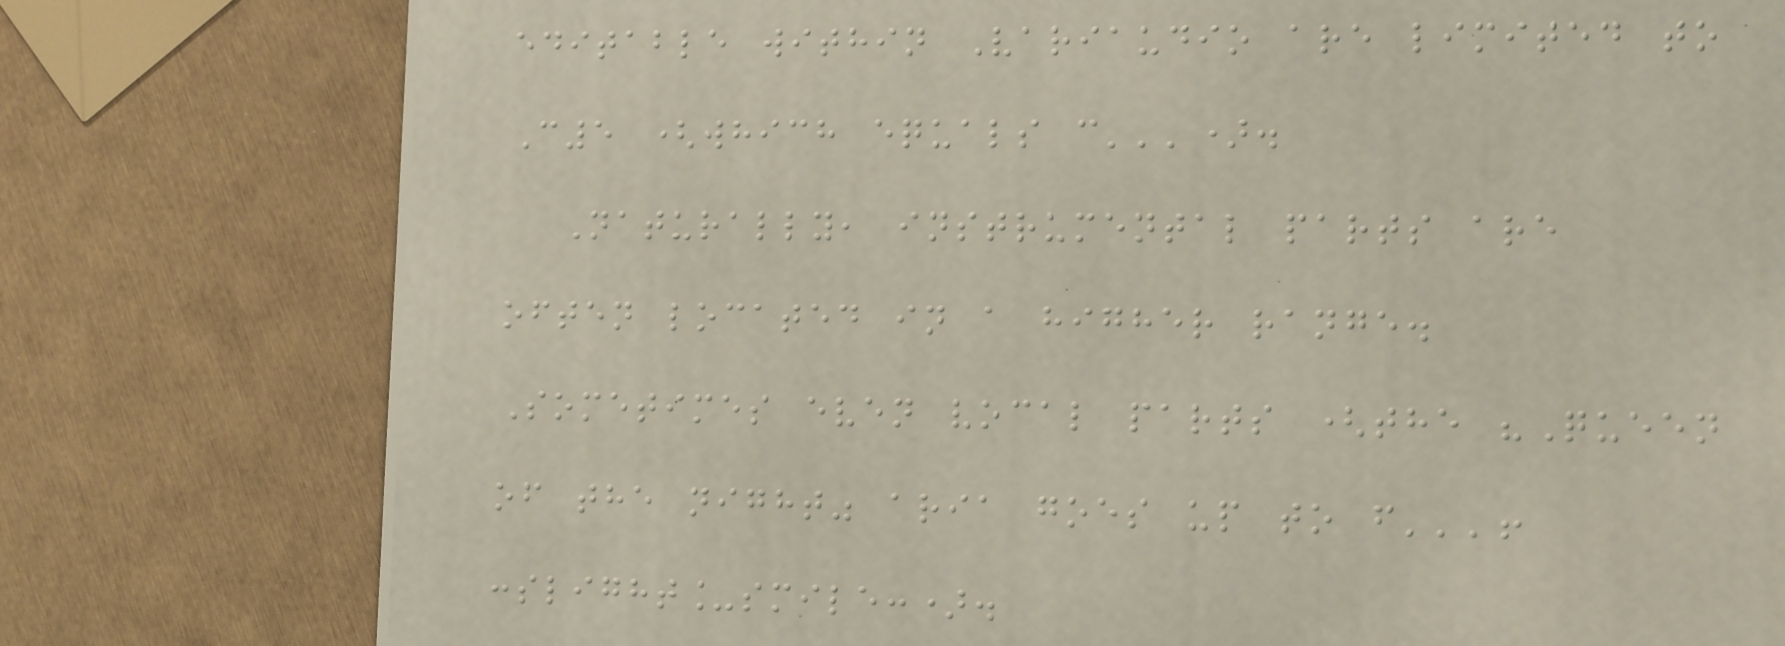editable within Variaudio are limited to
C5 (which equals c''').
Naturally, instrumental parts are
often located in a higher range.
Sometimes even vocal parts (the "Queen
of the night" aria goes up to f'''!
:slight_smile:).
